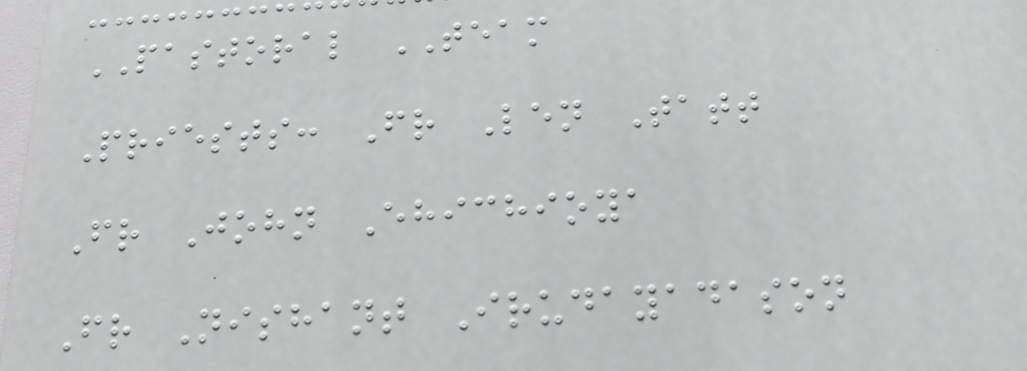PASTORAL TEAM
Priests: Fr Len Tatt
Fr John Ehichioya
Fr Nishant Irudayadason
